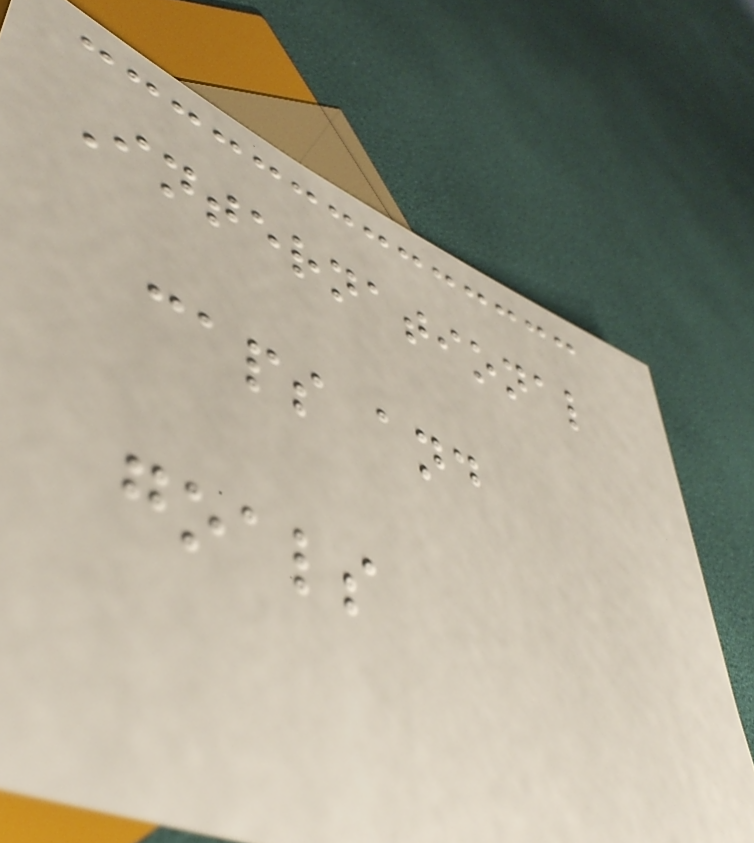International
caps and
goals
